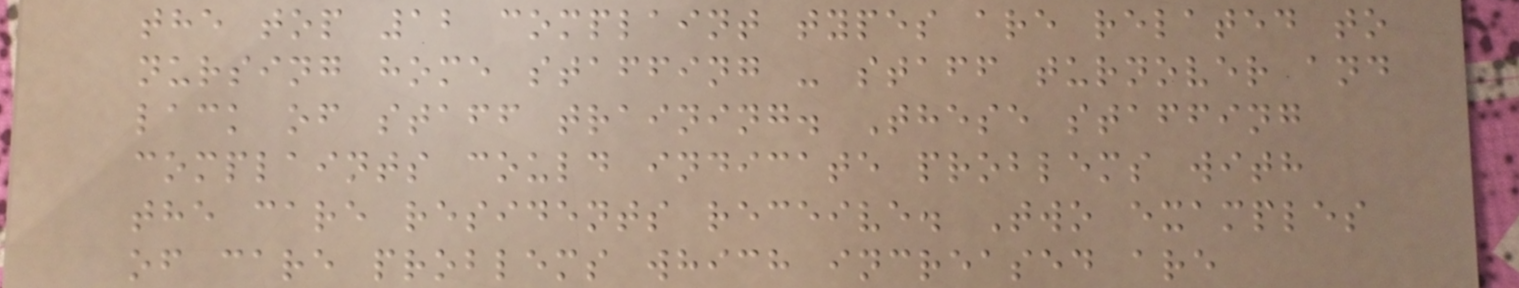the top 12 complaint types are related to
nursing home staffing - staff turnover and
lack of staff training. These staffing
complaints could indicate problems with
the care residents receive. Two examples
of care problems which increased are
